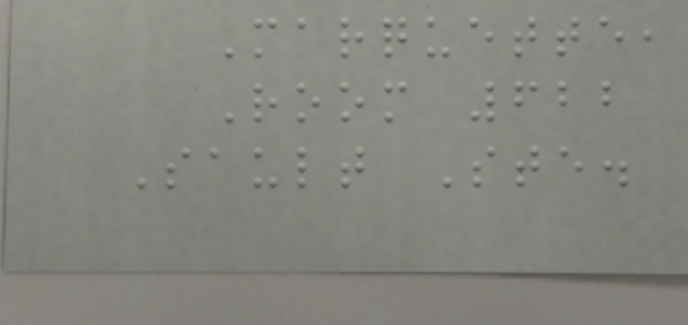Marquette,
Room 622
Sault Ste.
